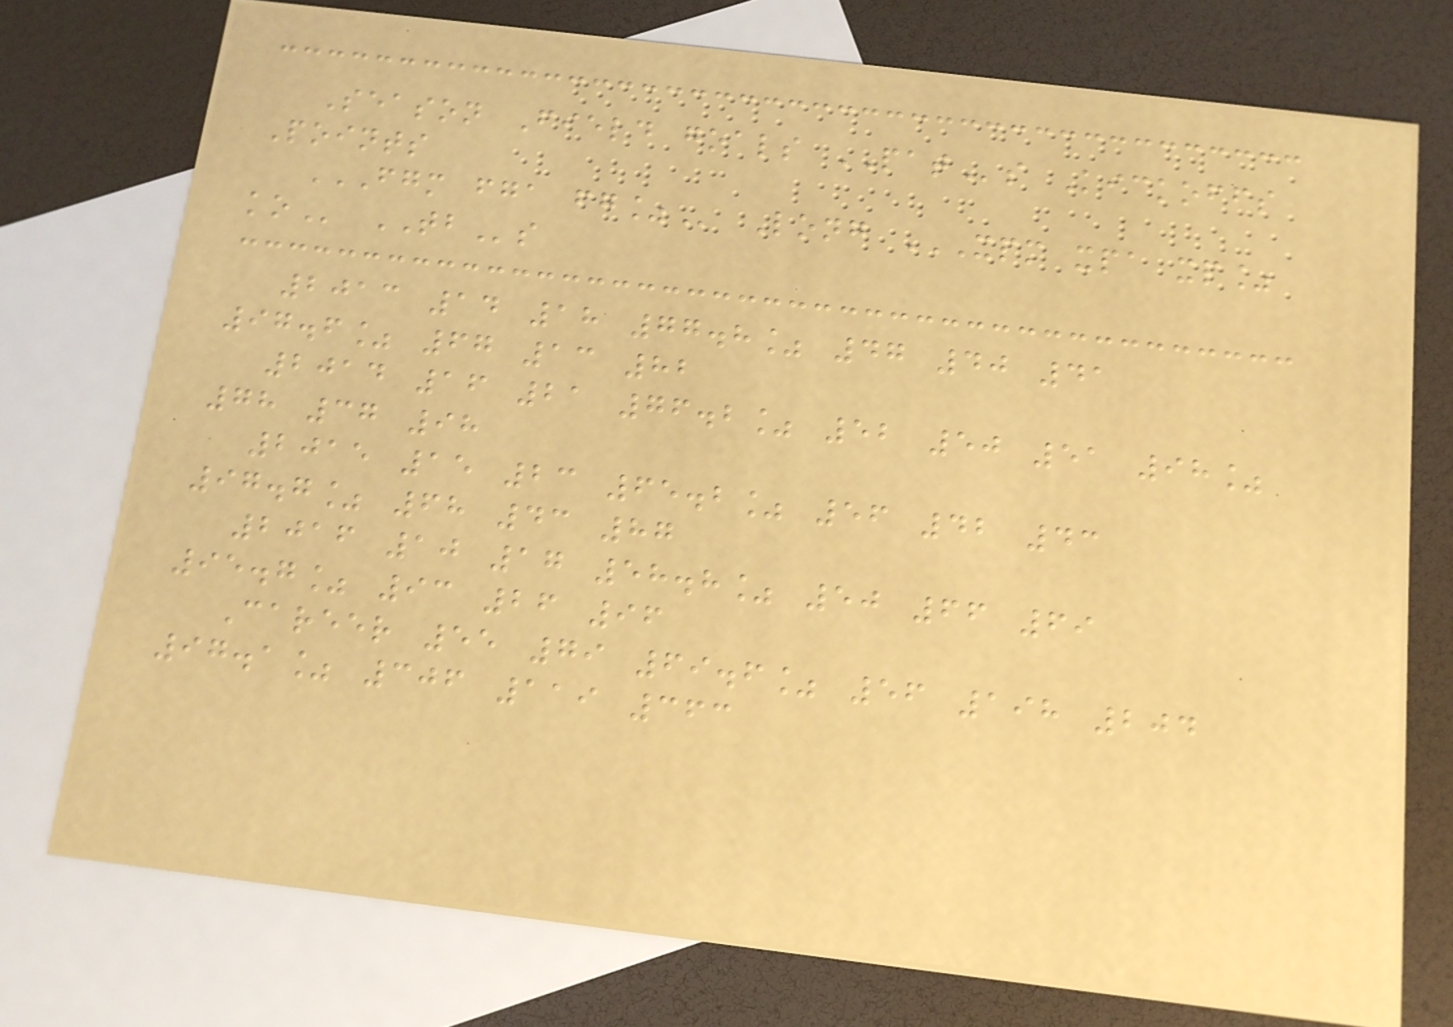Season Field goals PATs Kickoffs
Points
FGM FGA FG% Long XPM XPA XP%
KO TBs
2013 14 18 77.8% 47 40 41
97.6% 67 13 82
2014 16 21 76.2% 52 50 51 98%
78 37 98
2015 15 23 65.2% 56 42 43
97.7% 68 43 87
2016 10 17 58.8% 50 66 69
95.7% 93 26 96
Career 55 79 69.6% 56 198 204
97.1% 306 119 363
